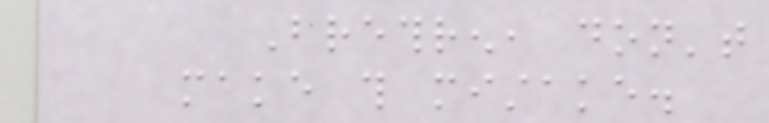Brethren, don't
make this mistake.
